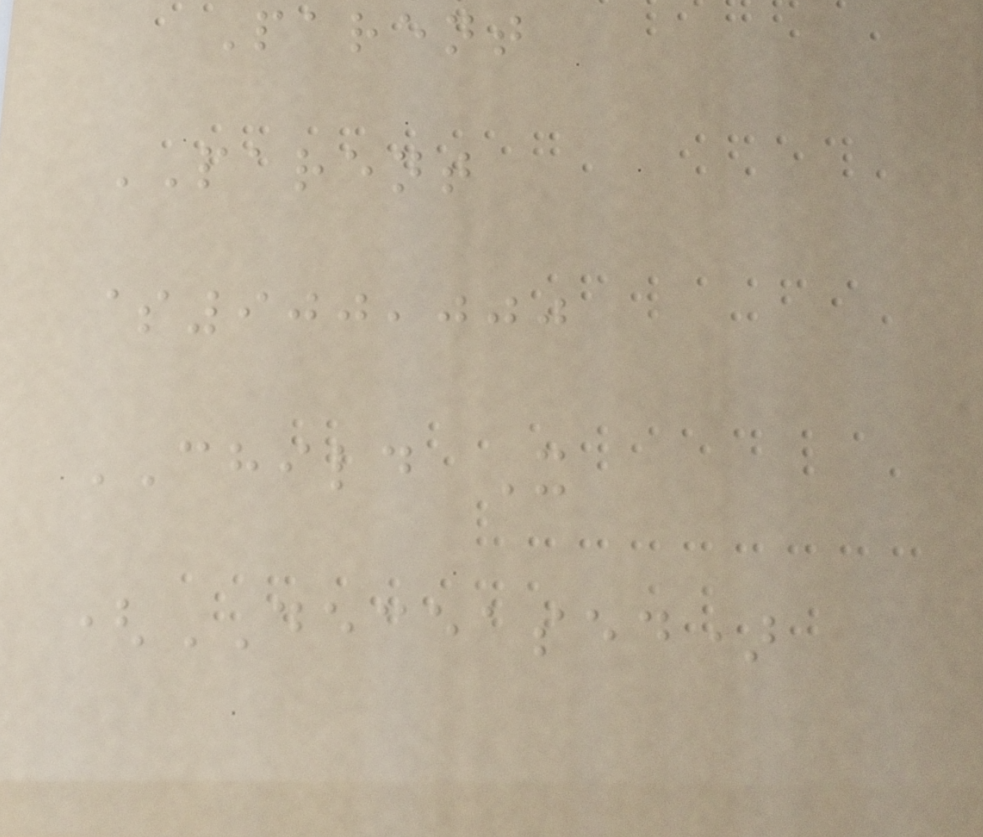Parent
PARENT
$900,000
CHILD X
(DECEASED)
